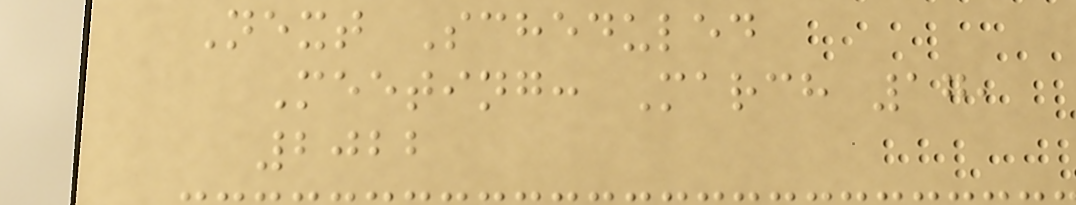Next Scheduled
Meeting: March 17,
2022
